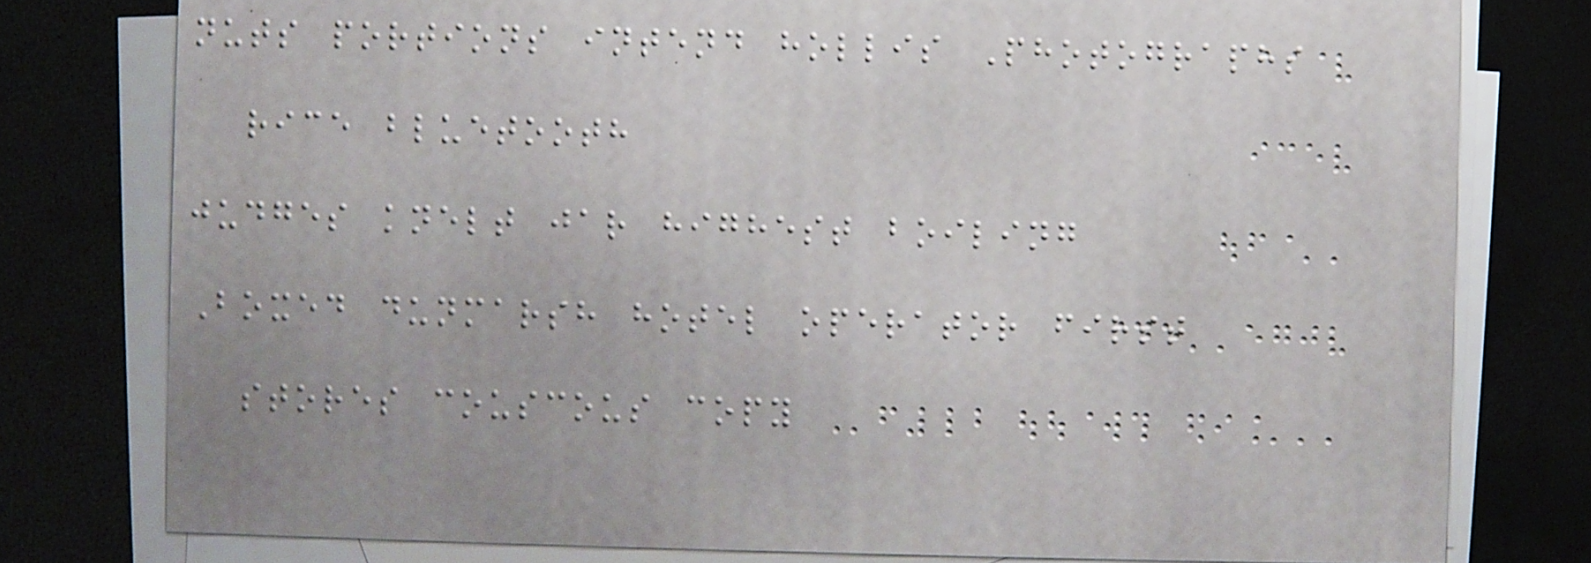nuts portions intend hollis Photographs
rice bluetooth
judges knelt jar highest boiling
Boxed dunmarsh hotel operator first
stores couscous copy
